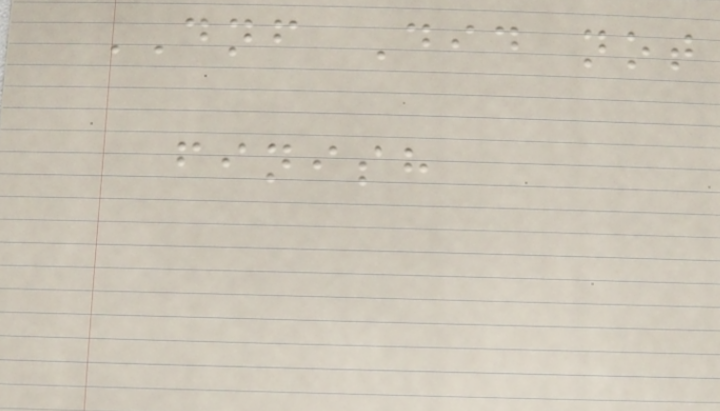DNF Did not
finish
